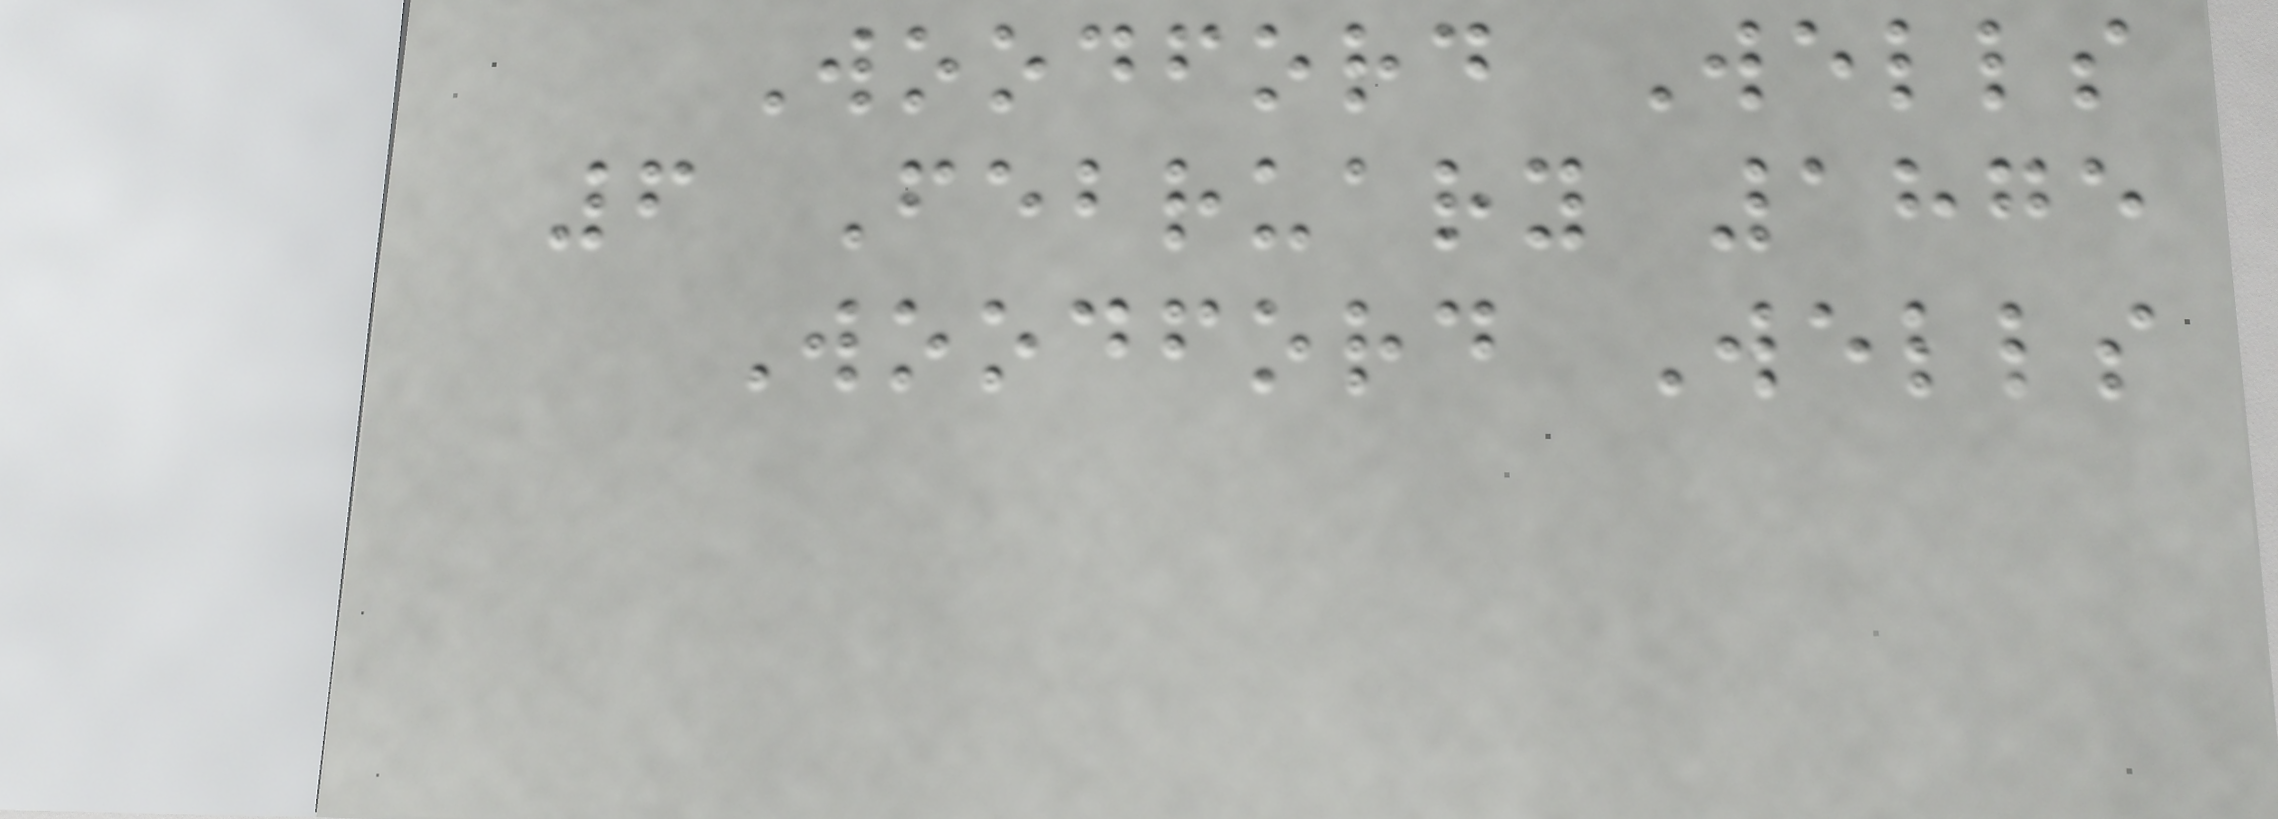Woodford Wells
6 February 1875
Woodford Wells
